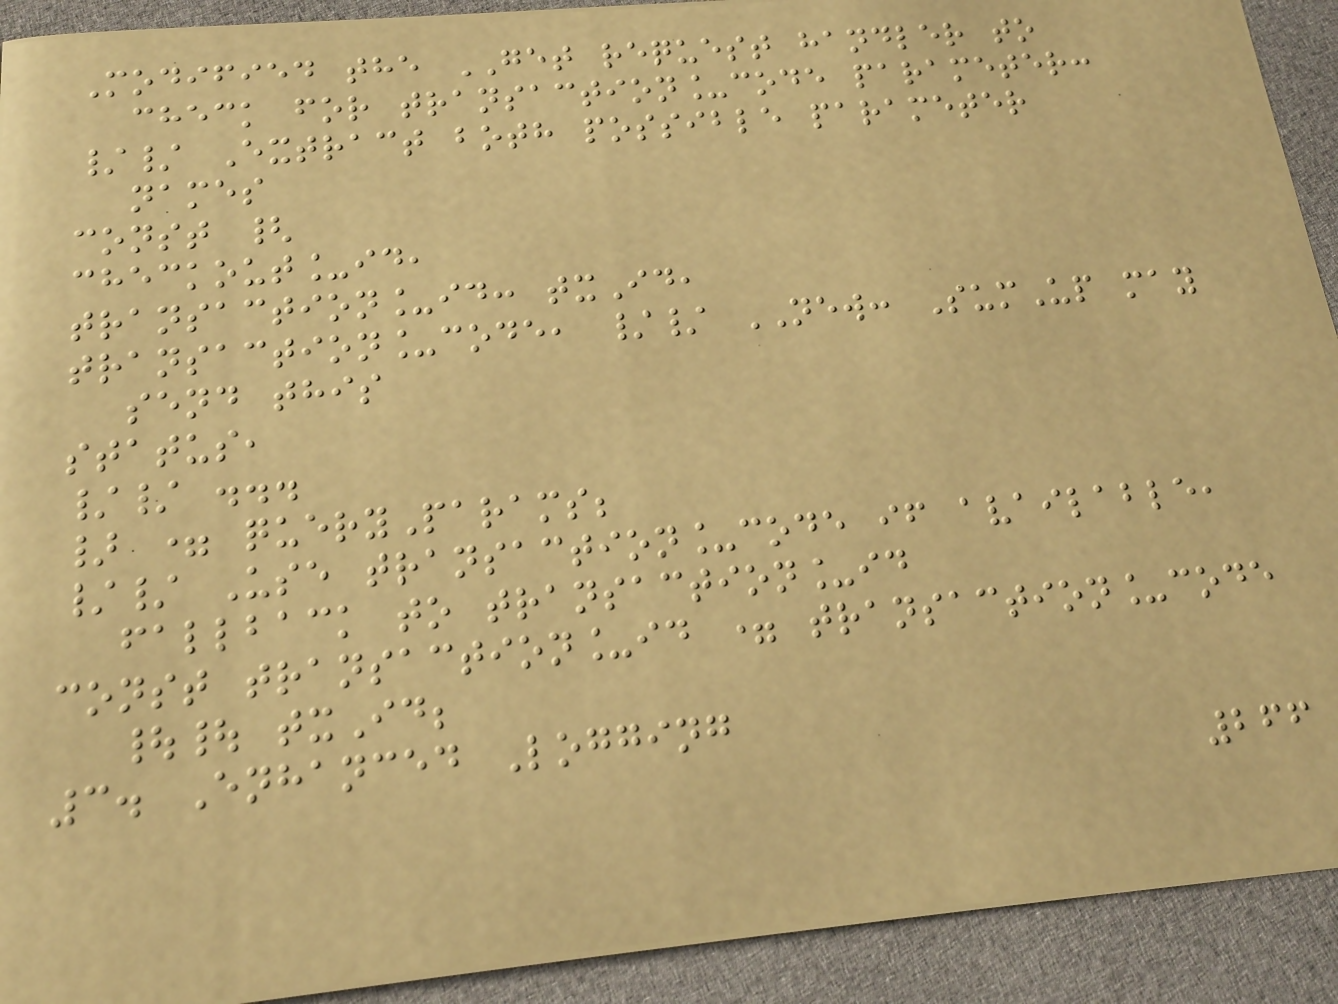Modified the GET request handler to
check for transaction_code parameter:
// Extract both possible parameter
names
const {
checkout_id,
transaction_id: txId,
transaction_code, // NEW: SumUp may
send this
status,
// ...
} = queryParams;
// Use transaction_code if available,
fallback to transaction_id
const transaction_id = transaction_code
|| txId;
3. Enhanced Logging
266
